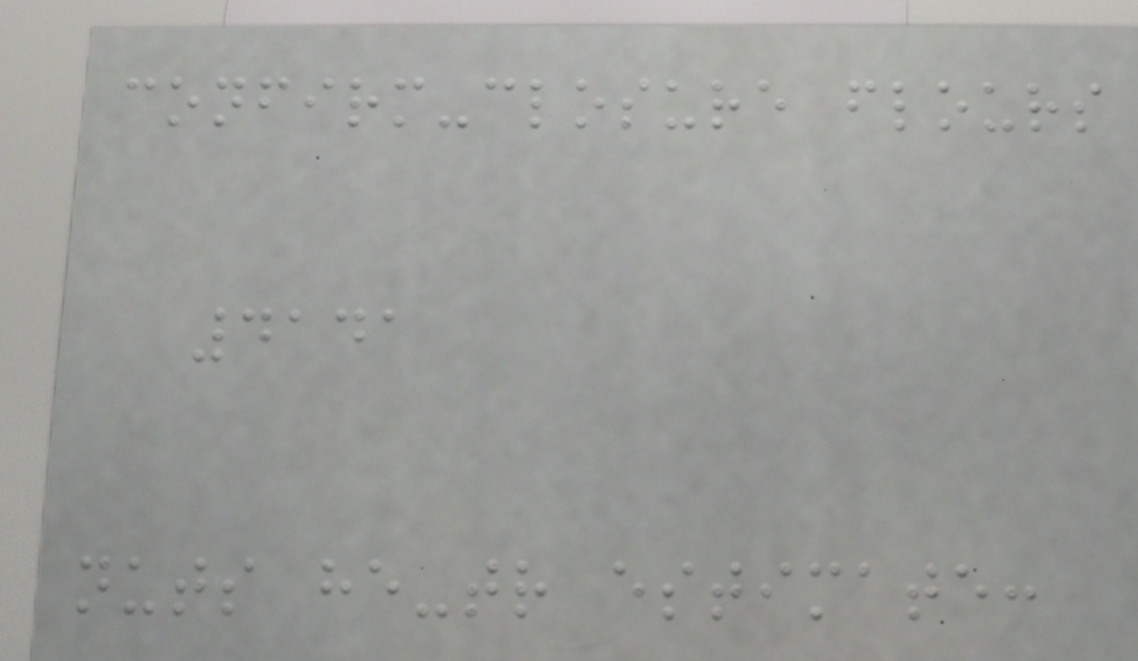confirm-closure flours
4141
nuts he-tr estimate:
